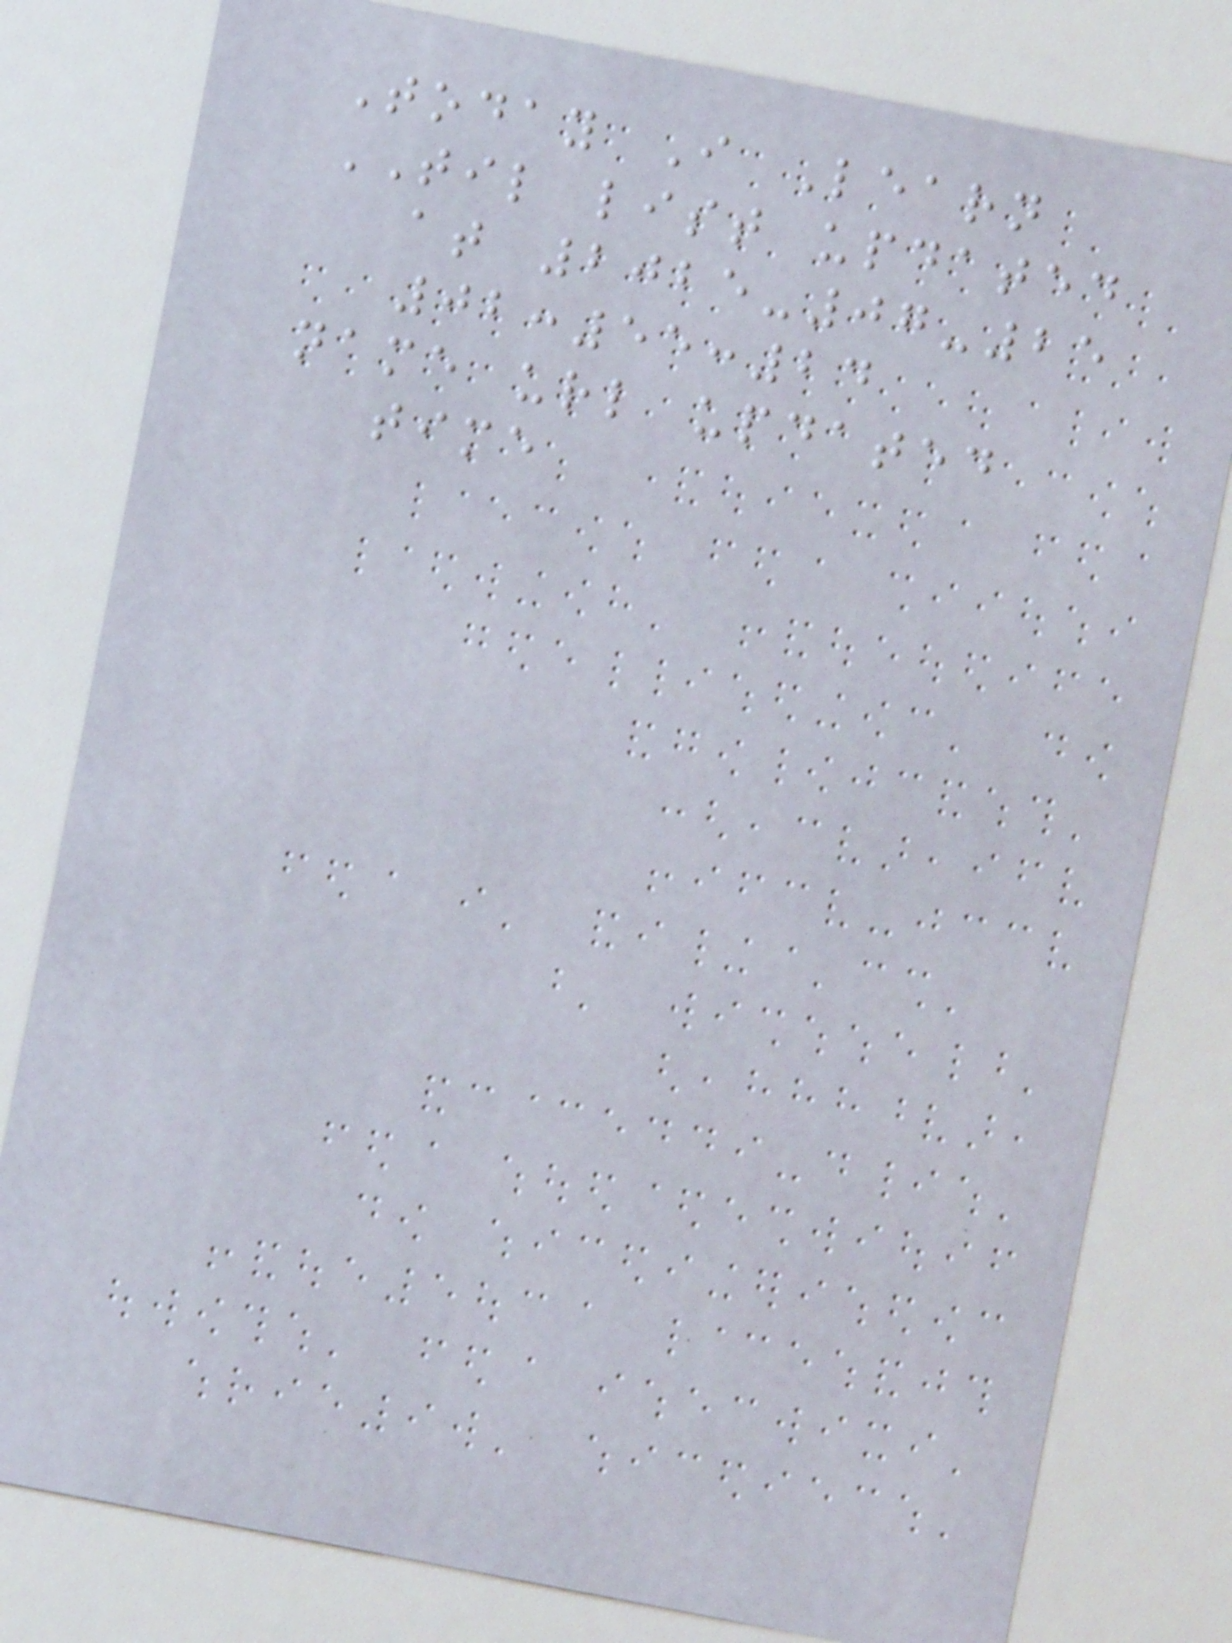Today I Learn
TIL list updated
at 2025-07-25
02:55:24
name url updated
time
